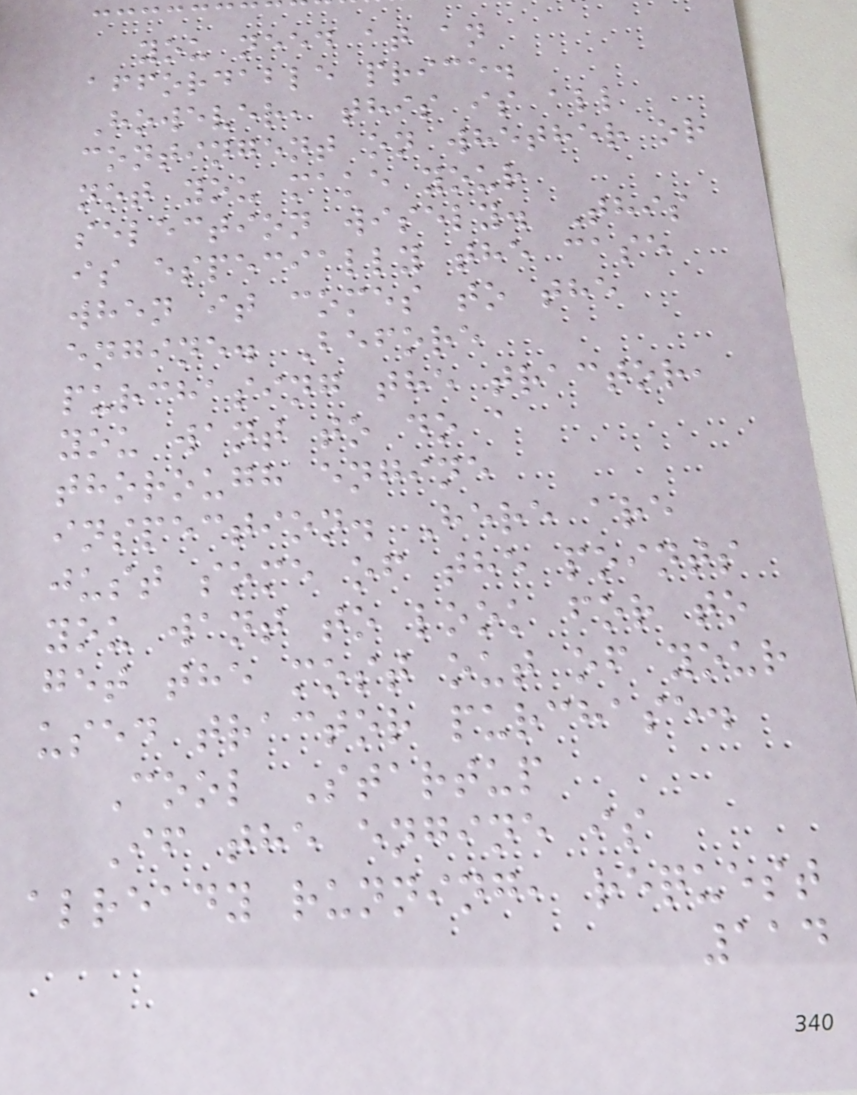you need at an
affordable price.
However, this is all
contingent on whether or
not you make your
selection wisely. This
is especially the case
when it comes to the
engine. Before
purchasing the tractor,
you want to do a
thorough engine
inspection. Here are
just some of the points
you want to look for to
get the most out of your
used tractor purchase.
Cool Startup
If the engine is
already running, request
114
